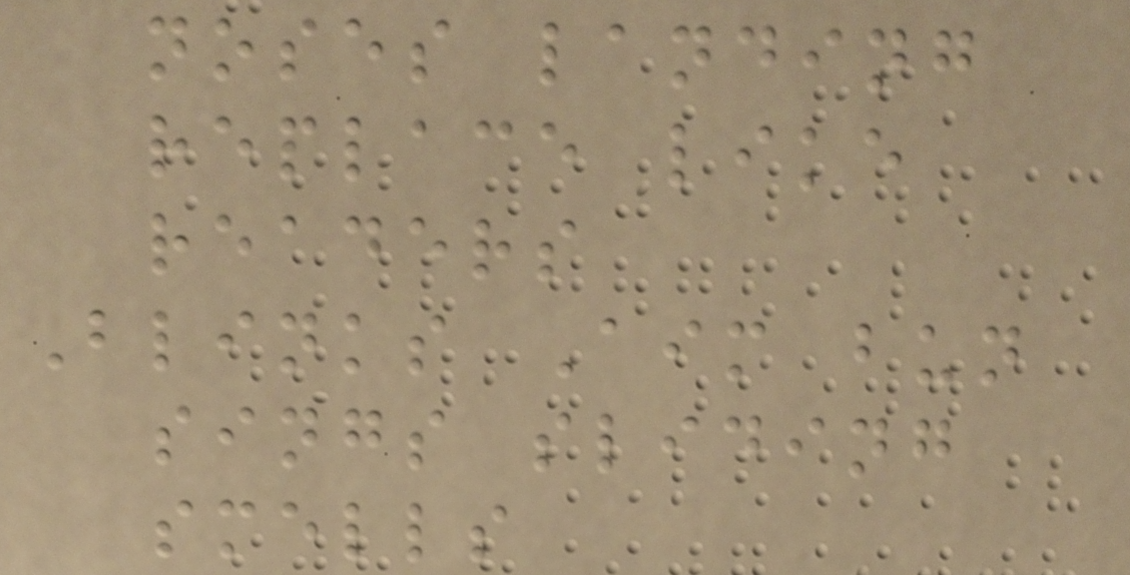noses landing
replace like
readers
Blinks Aim bun
sings sliding
smells
